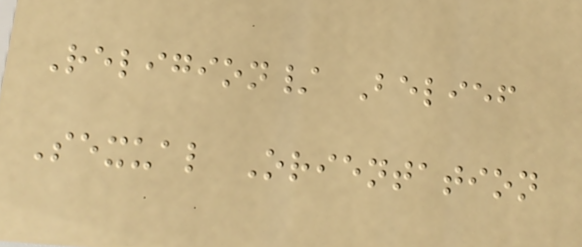Religion/ Belief
Sexual Orientation
